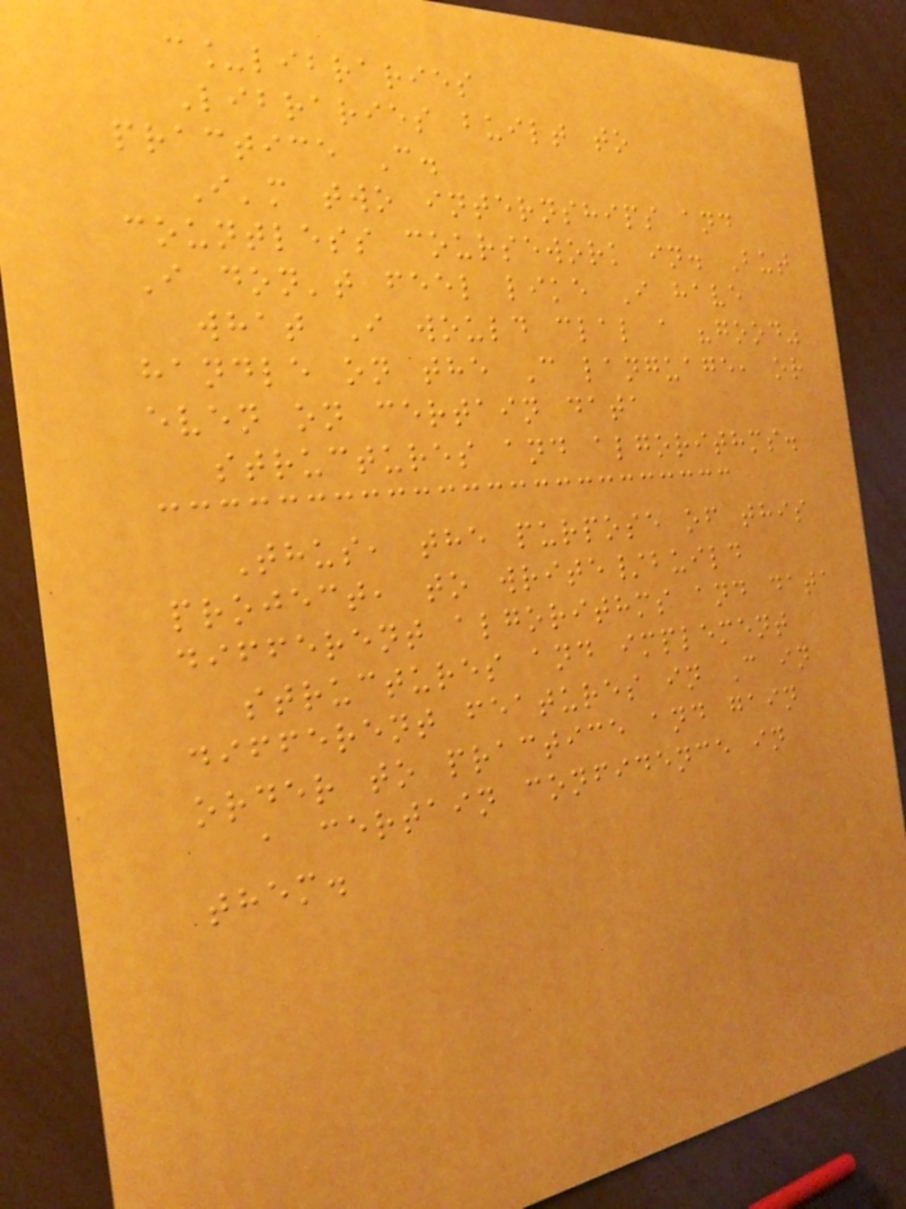c_libraries
Libraries built to
practice C.
I'm two internships and
countless coursework in. But
I don't feel like I have
what I would clal a "good"
handle on the C language, or
even on certain data
structures and algorithms.
Thus, the purpose of this
project, to write/build
different algorithms and data
structures and implement
different features in C in
order to practice and gain
a certain confidence in
them.
